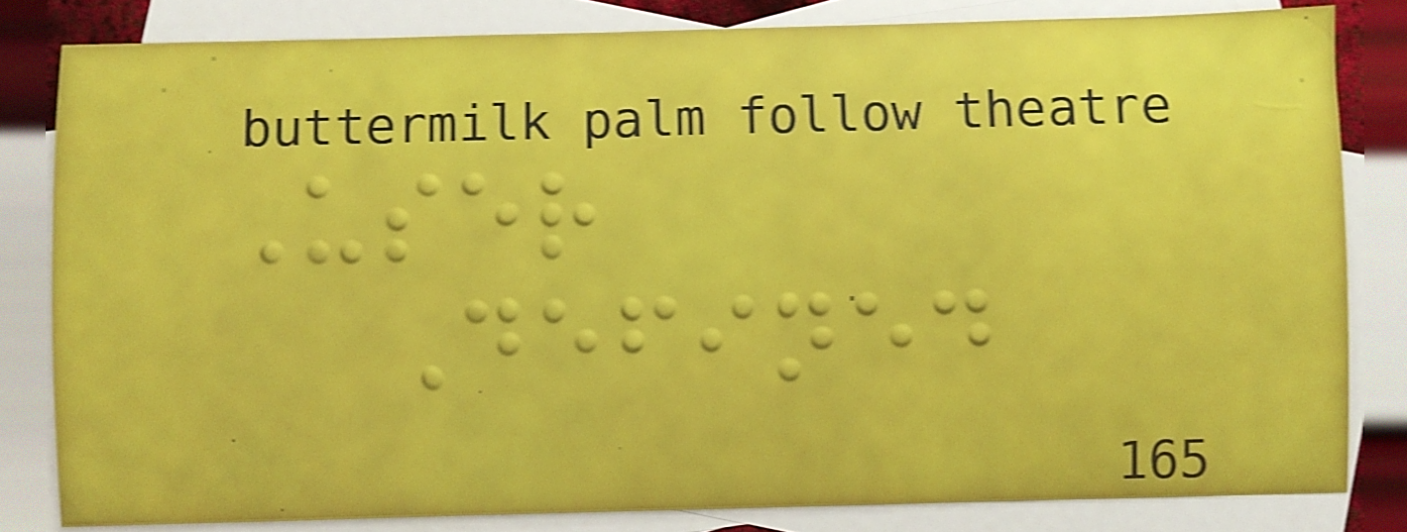User
Defined
